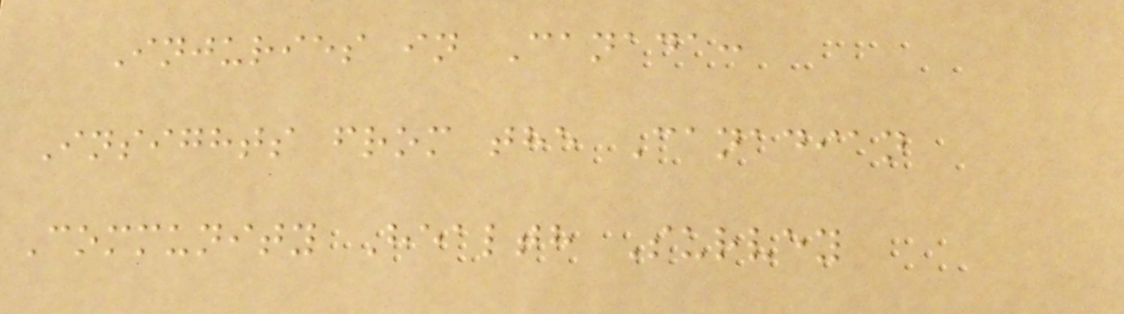Injuries in Canada:
Insights from the Canadian
Community Health Survey
